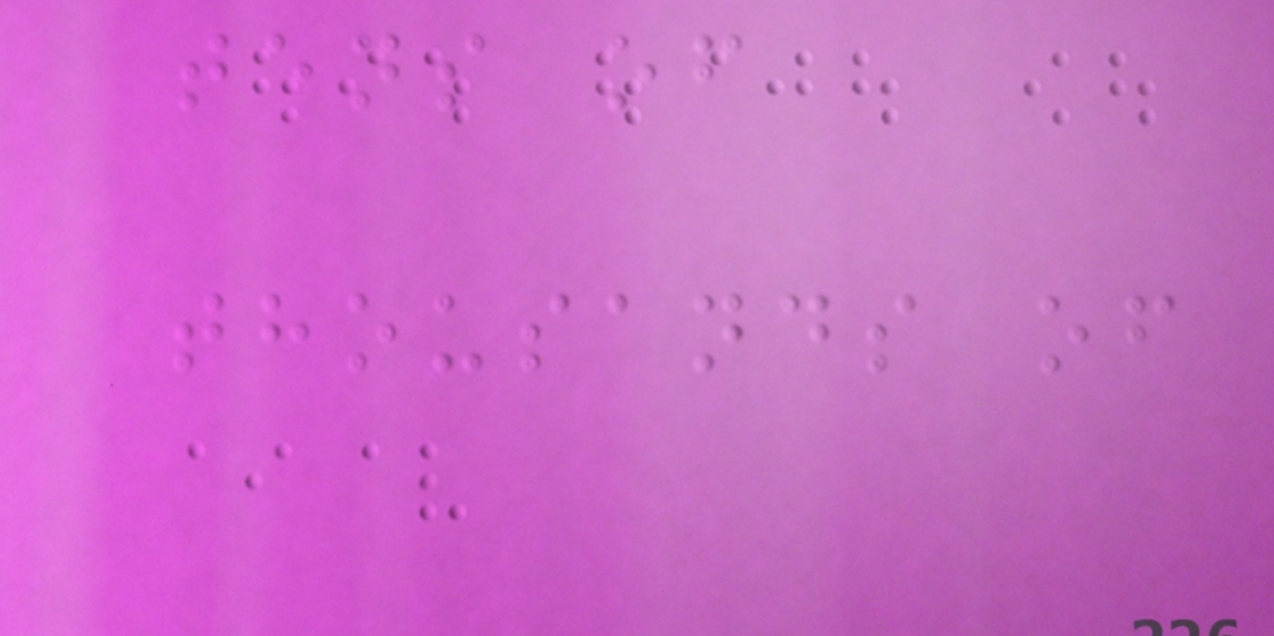tens of
thousands of
